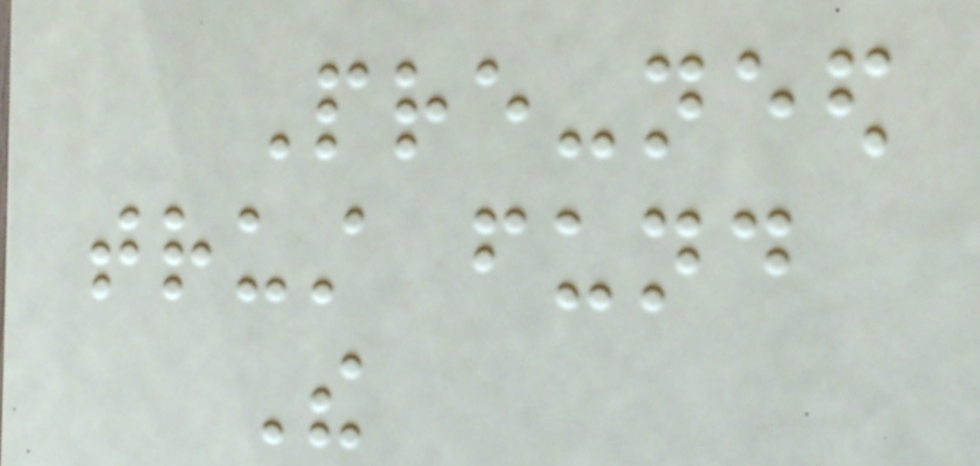Pre-need
trust fund
The
